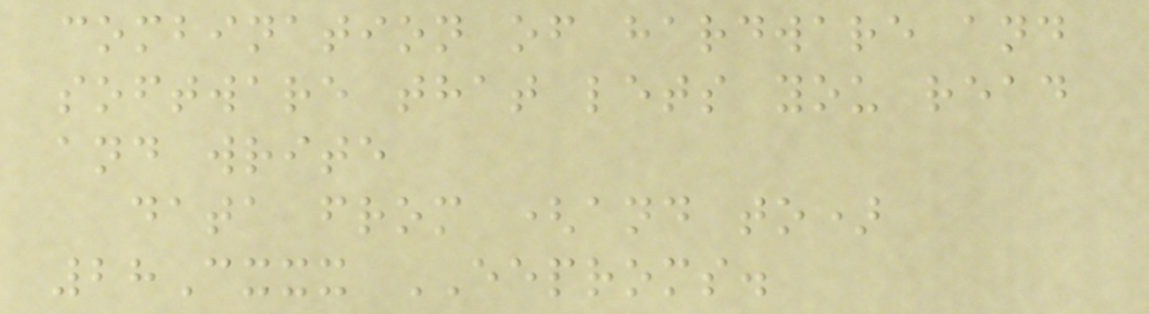combination of hardware and
software that lets you read
and write
data from (and to)
28Cxxx EEPROMS.
